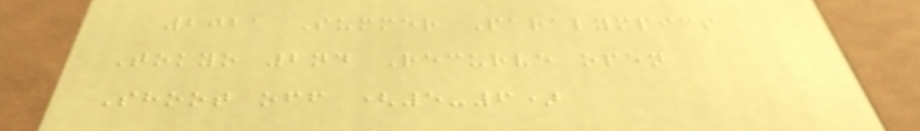2021 Summer Paralympics
Tokyo 2nd Recurve open
Shoot off (5-6)
